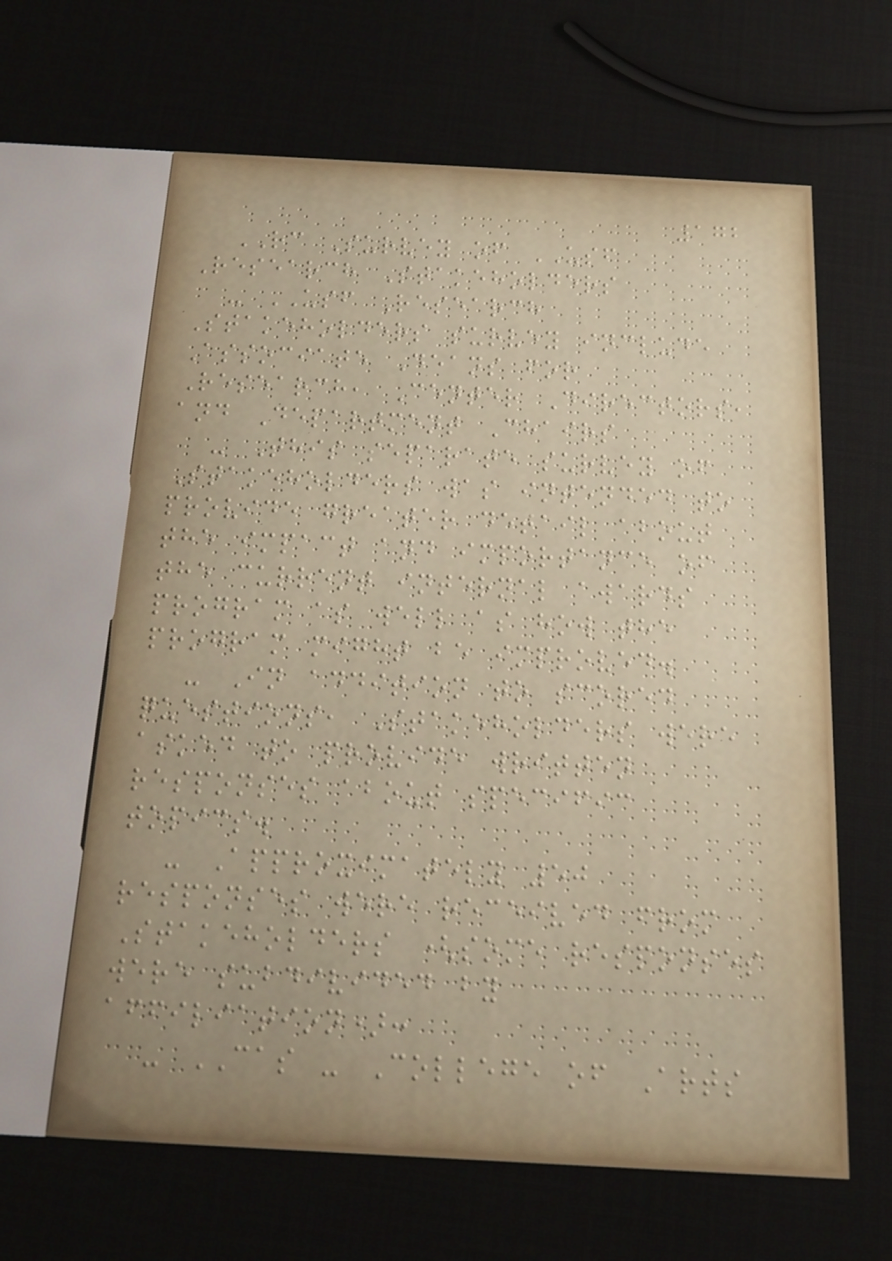172
RC Survey of USF
Research Stakeholders
- USF Research
Stakeholders survey include
Associate Deans for
Research, Center Directors,
and Department Chairs
- This separate survey of
Stakeholders was intended to
provide greater detail about
the impact and importance of
the current internal awards
program as well as how the
program might be improved.
- In addition to scored
questions, Stakeholders were
asked to provide written
responses about specific
topics.
- Approximately 50
responses were received from
Stakeholders (some responses
were subdivided by
affiliation):
- CAS - College of Arts
